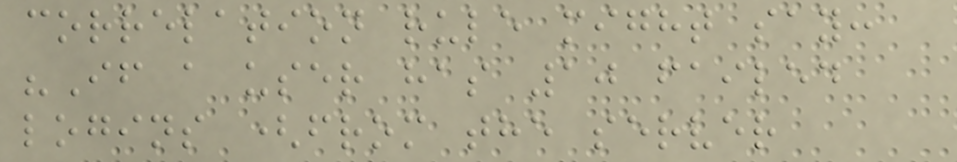correlation rule might say:
"If a user has 10 failed
logins (from the server
